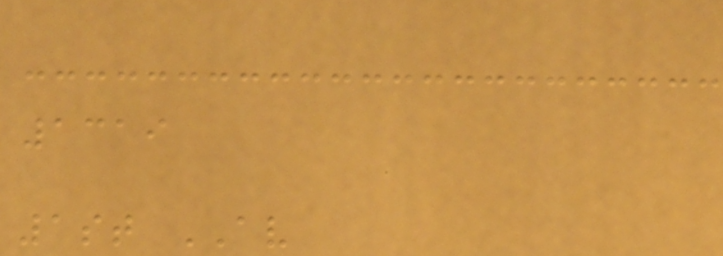1319
1st AV
